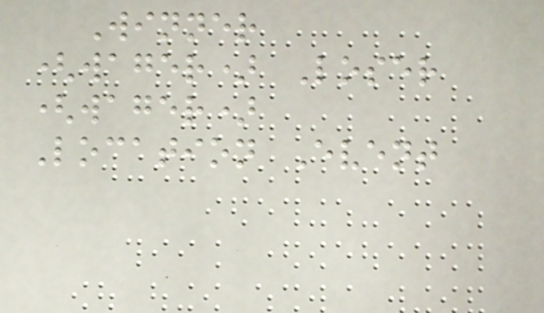Winner
(wager) Loser
(wager)
Location Event
